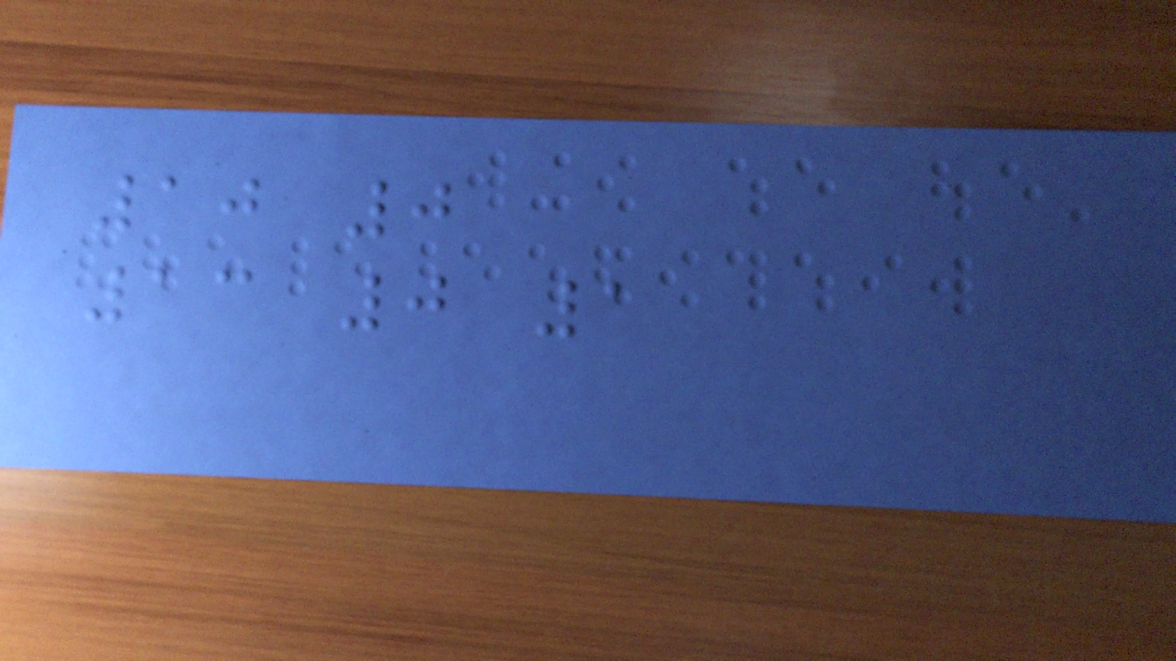10 0
13 0 1
